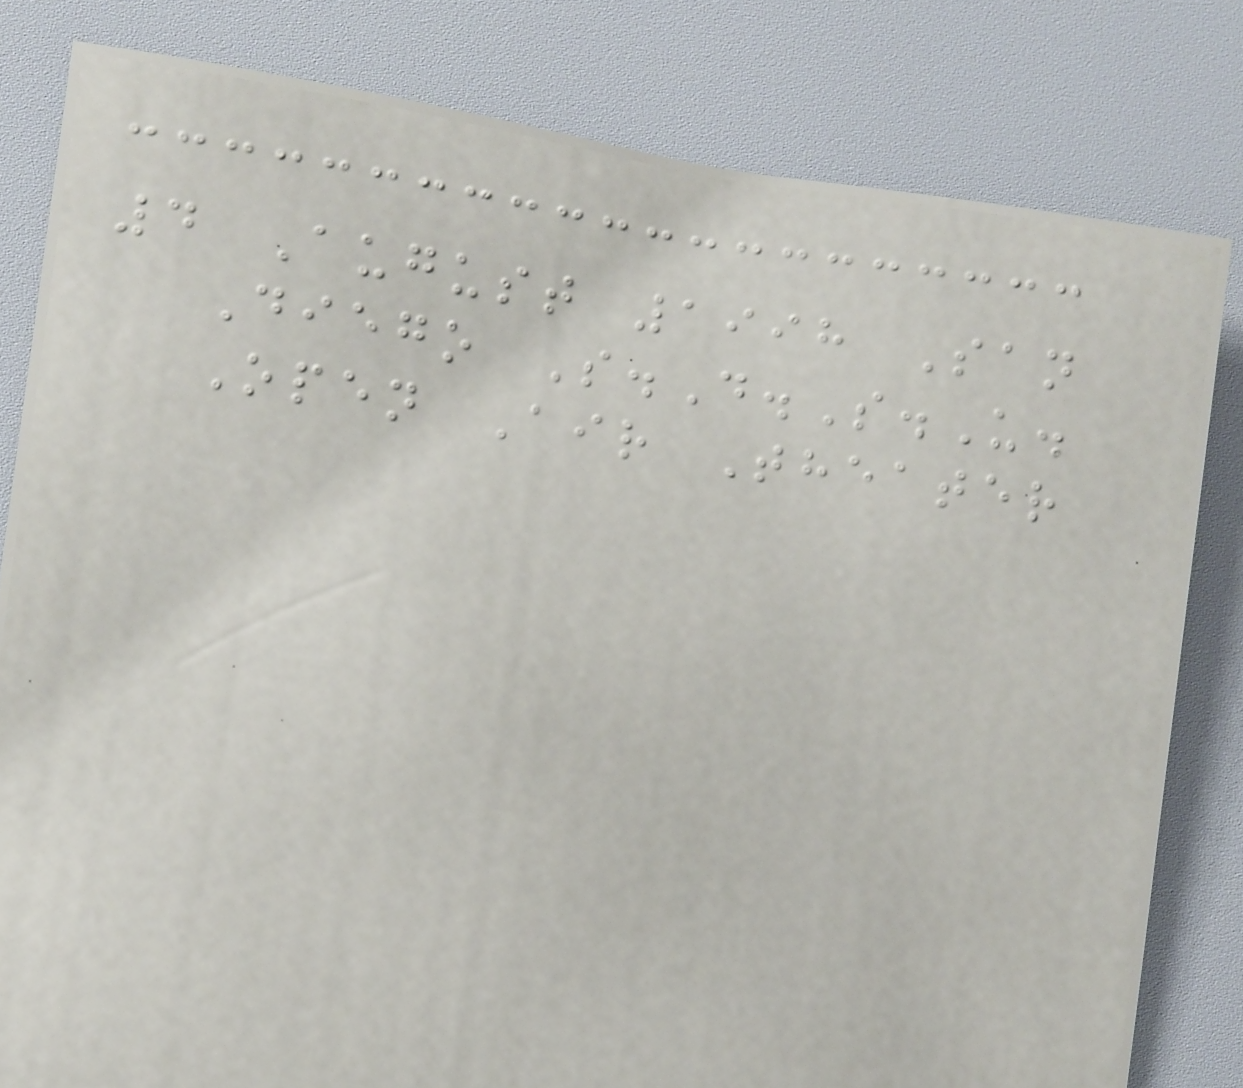4 August 1998 San
Diego S.D.S.U.
Open Air Theater
